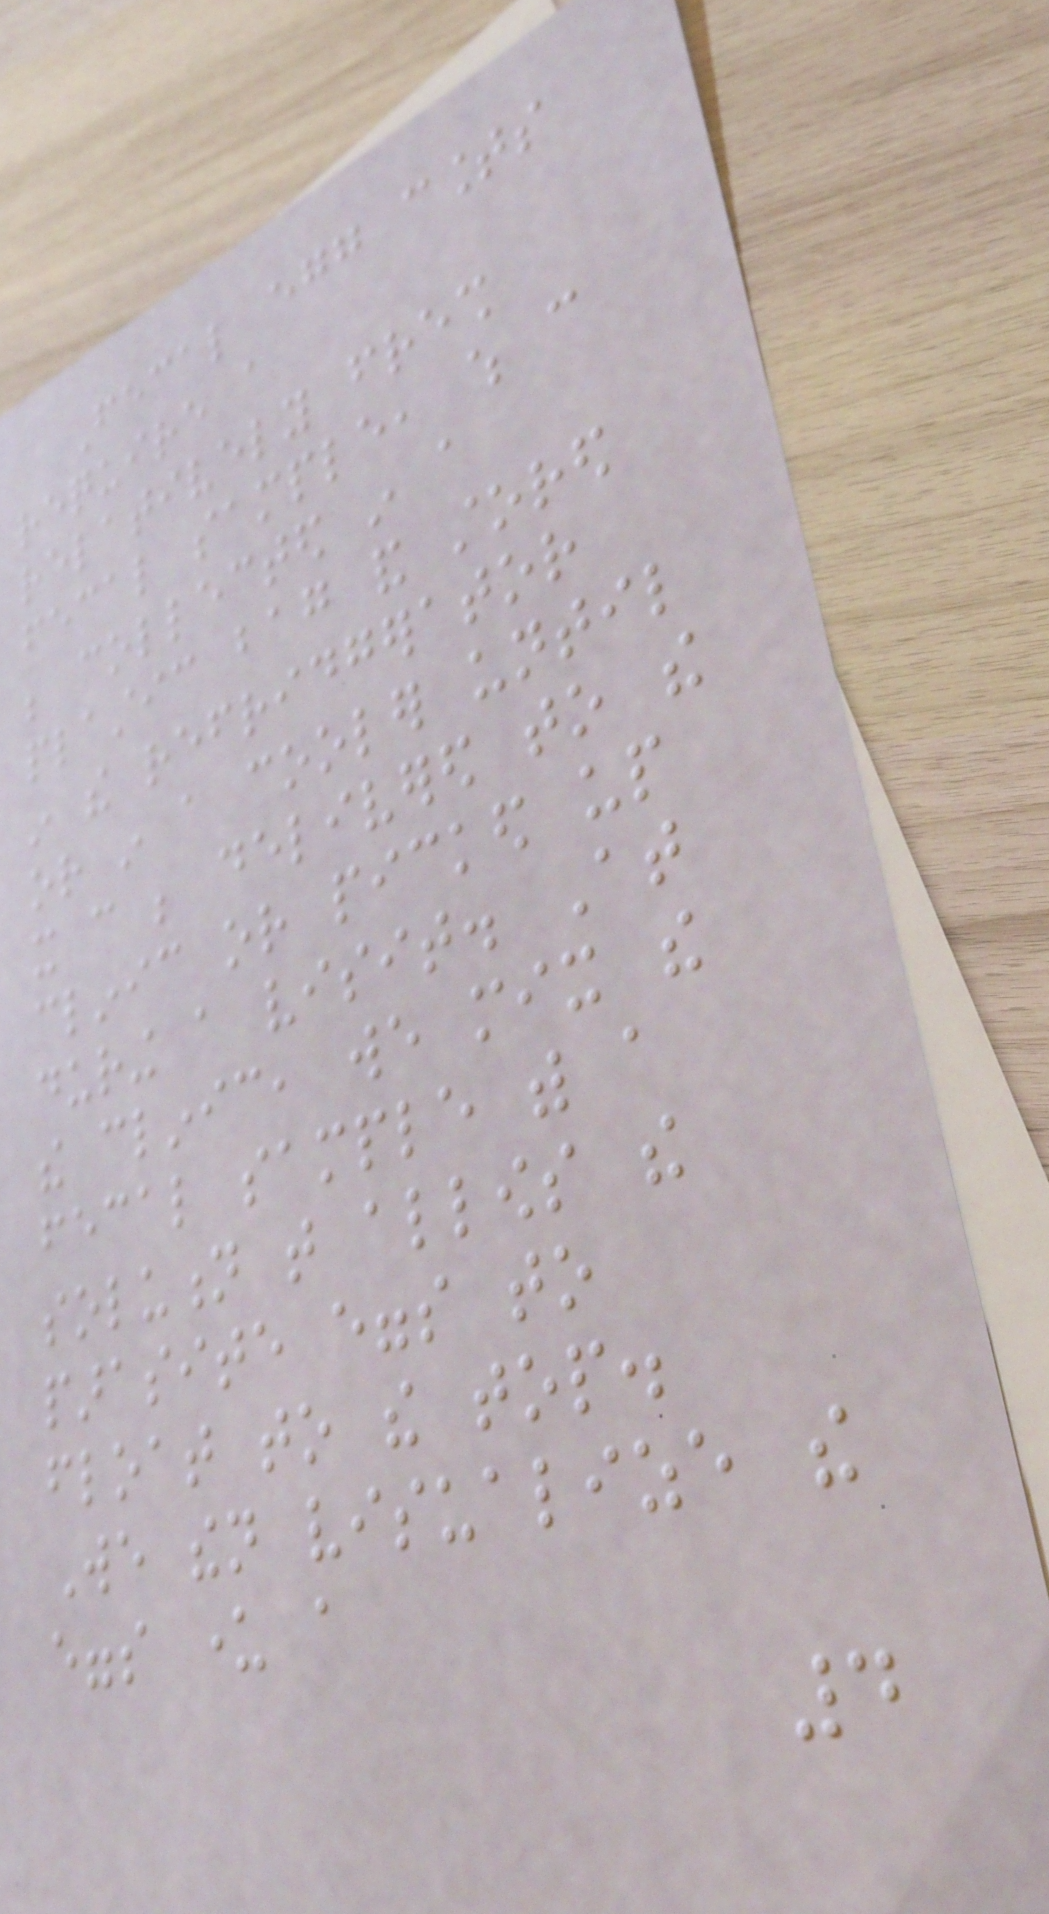Fecal egg counts
require a
relatively fresh
fecal sample, which can
be collected in a
plastic bag and stored
in the refridgerator
or in a cooler until
it can be delivered to the
clinic or picked up
during a visit. At
the clinic, we mix the
fecal sample with a
solution that allows the
parasite eggs to
float to the top.
We then visualize the
eggs under a
4
